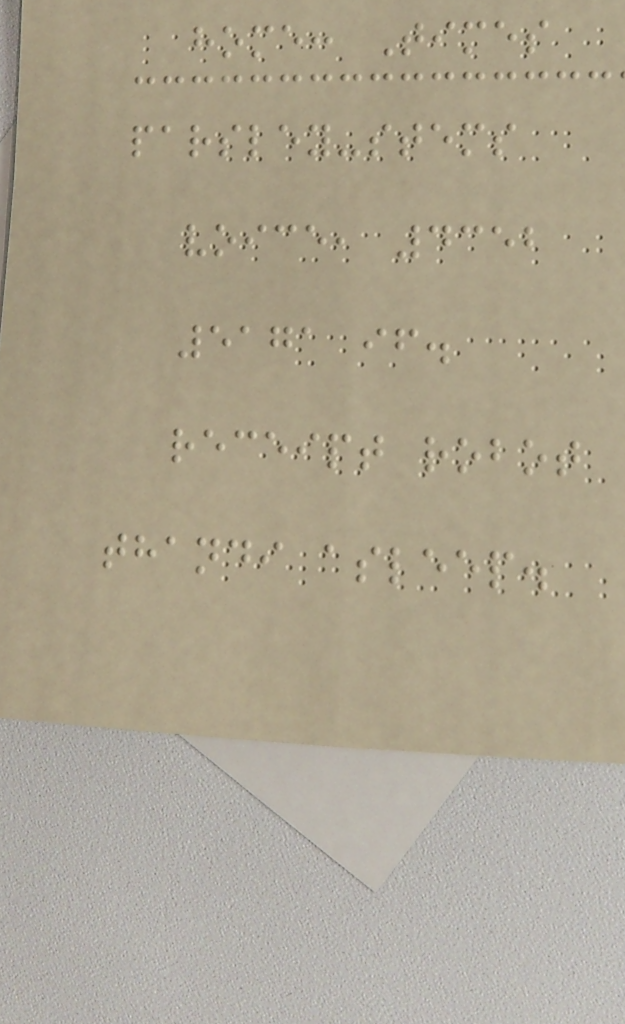home: Times
parsley-stems
voice, 4352
5171 if.
receipt robot
thandi asleep.
